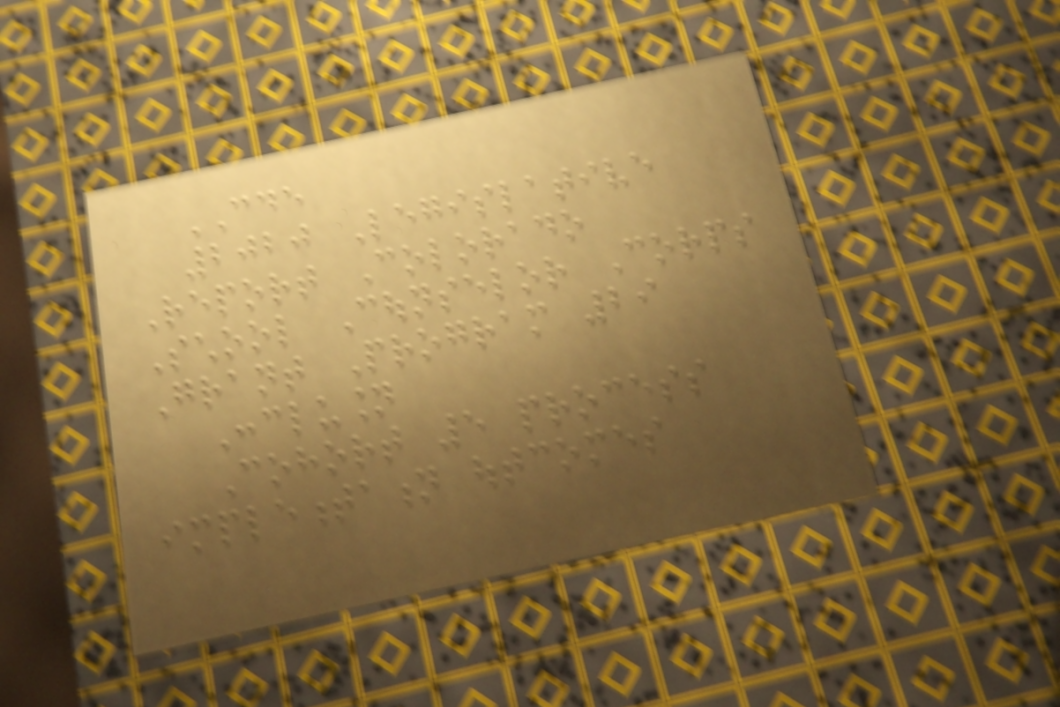CDE
2020 Legislative
Report Colorado
School Counselor Corps
Grant Program 29
Conclusion
Cohort 5 process
implementation outcomes
